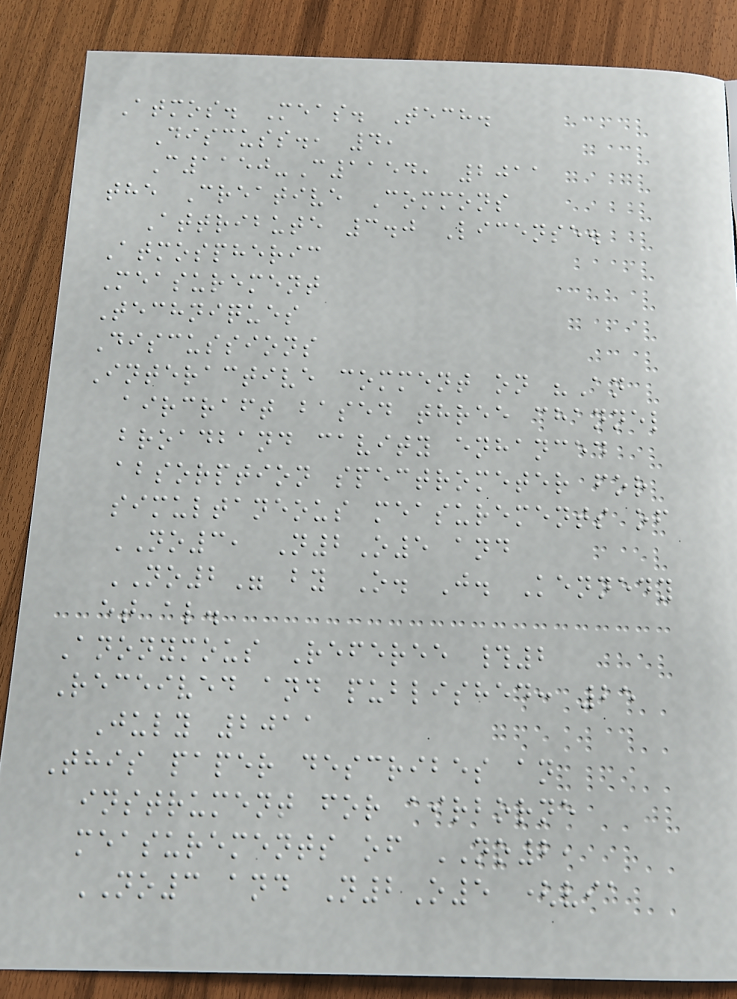Atmos. Meas. Tech.
Discuss., 4,
C1150-C1154, 2011
the Creative Commons
Attribute 3.0 License.
Atmospheric
Measurement
Techniques
Discussions
Interactive comment on "An
aircraft based three channel
broadband cavity enhanced
absorption spectrometer for
simultaneous measurements of
NO3, N2O5 and
NO2" by O. J. Kennedy
et al.
Anonymous Referee #2
Received and published: 25
July 2011
This paper describes an
instrument for airborne
measurements of NO2,
NO3 and N2O5 (via
